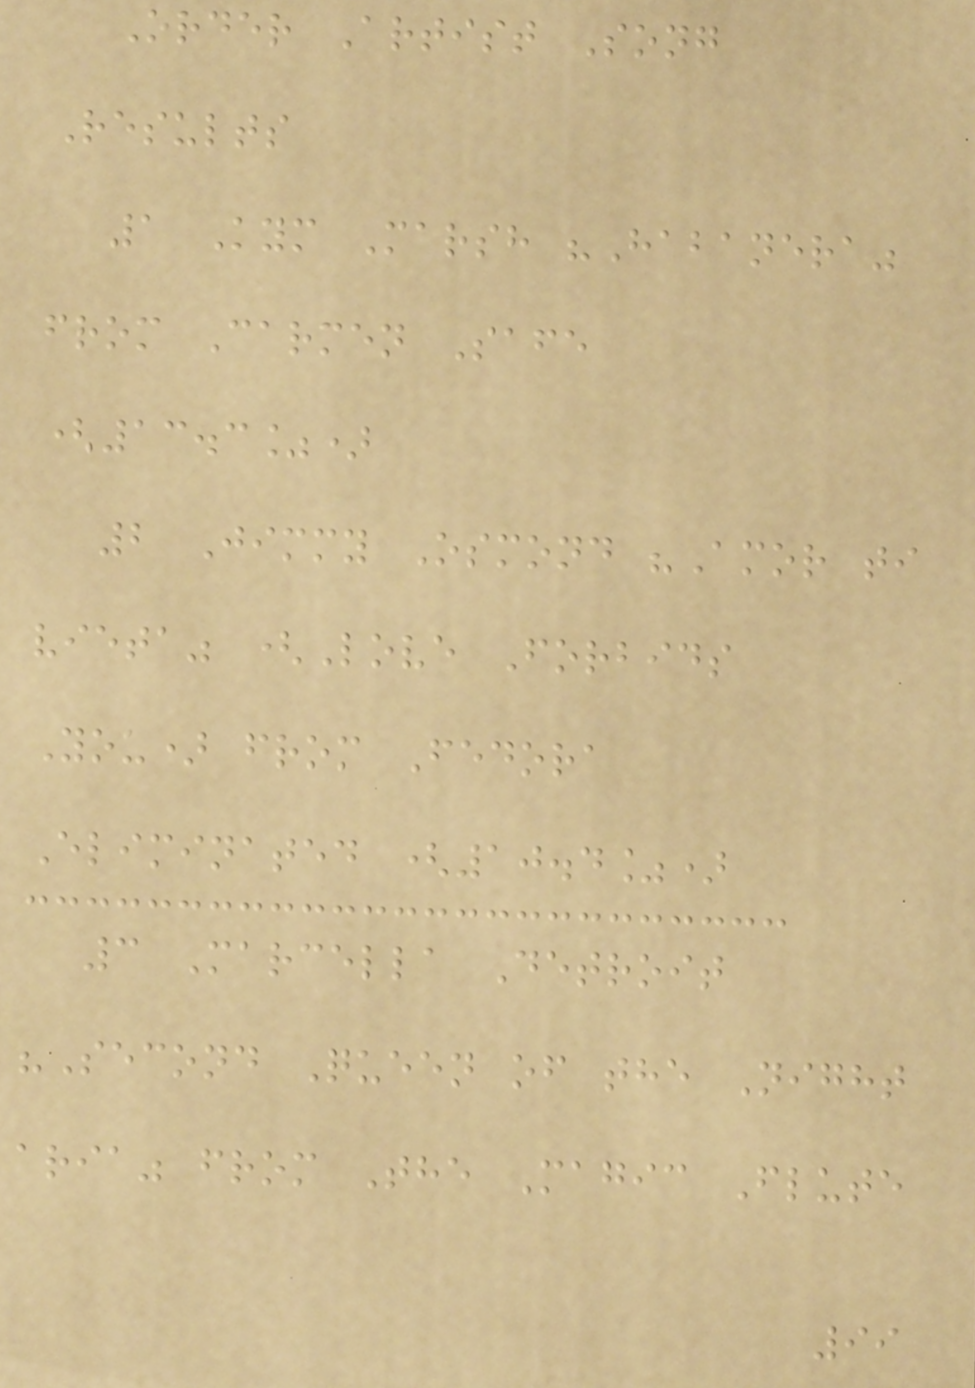Order Artist Song
Results
1 Kym Marsh "Habanera"
from Carmen Safe
(13.3%)
2 Jimmy Osmond "Amor ti
vieta" (Love Forbids
You) from Fedora
Eliminated (10.4%)
3 Marcella Detroit
"Second Queen of the Night
aria" from The Magic Flute
99
